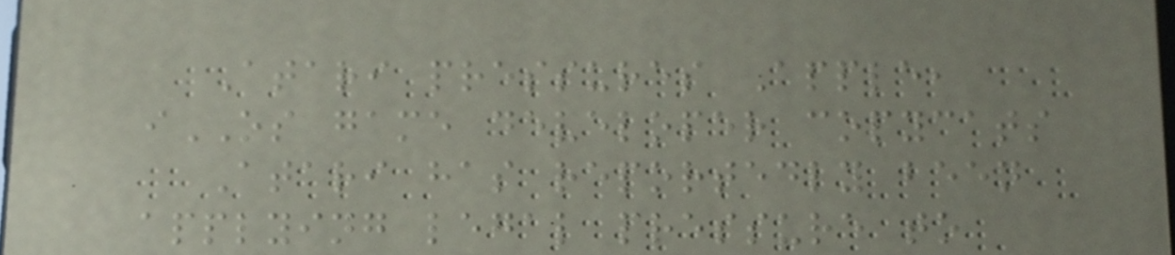Atari pressures Apple,
iOS game developer copycats
Atari has reportedly been
applying legal pressure to
